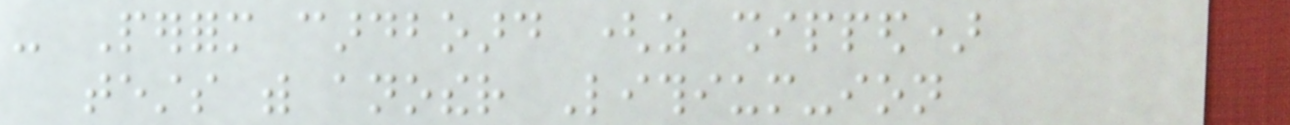- Perform cardboard (as shipped)
tests with another Lithium-ion
